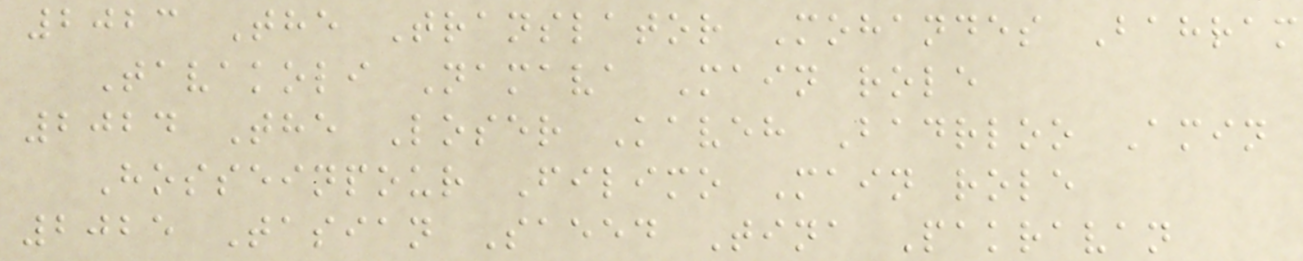2023 The Translator Mohandes Bahram
Tavakoli Namava Main role
2024 The Loser Kaveh Badrloo Amin
Hosseinpour Filimo Main role
2025 Tasian Saeed Tina Pakravan
